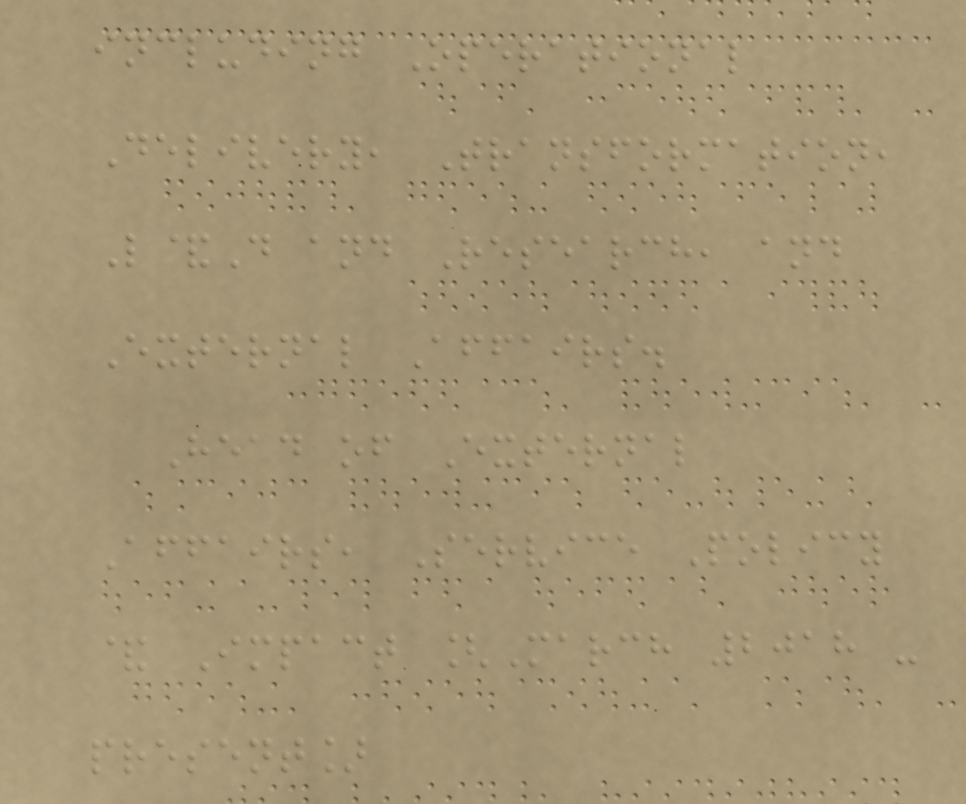including Operational
Delivery, Transformation,
L&D and Research, and
External Affairs.
Head of External
Affairs, Service Policy
& Impact [March 2018 -
present]
